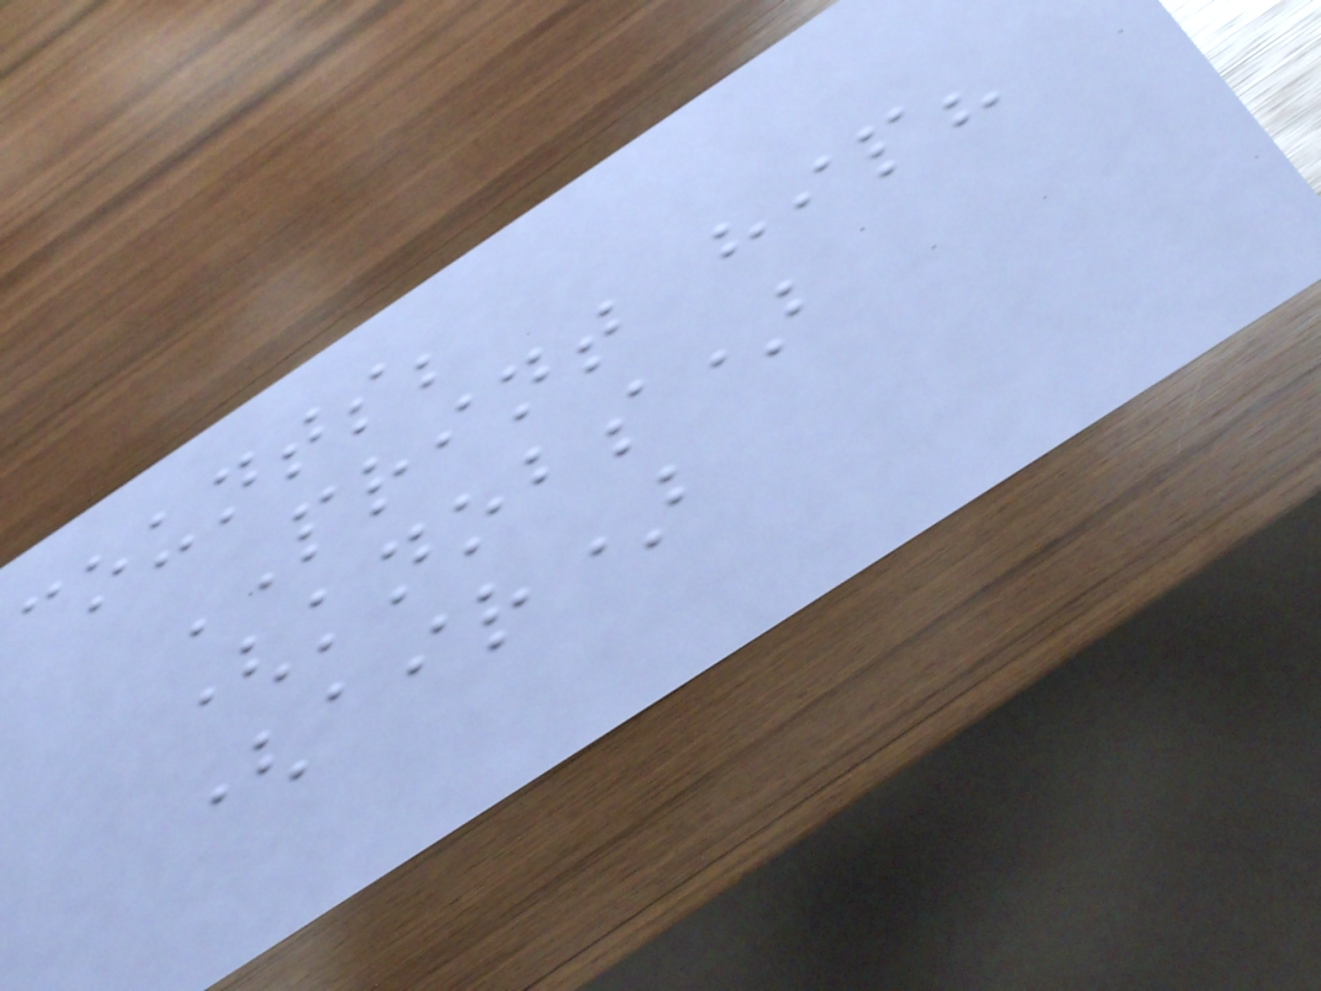counts;
PRINT hip?
(knobs)
(air)
